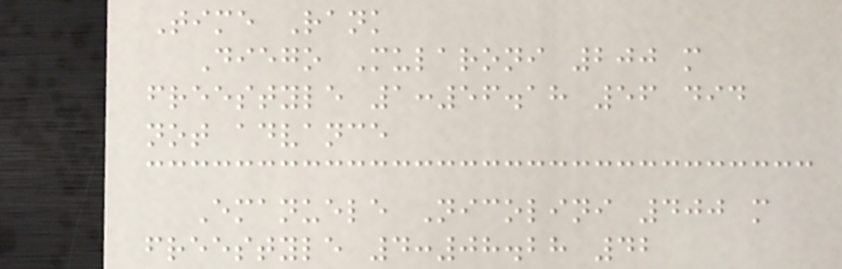Time Rank
Diego Mularoni 200 m
freestyle 1:56.18 56 did
not advance
Emanuele Nicolini 400 m
freestyle 4:08.28 42
